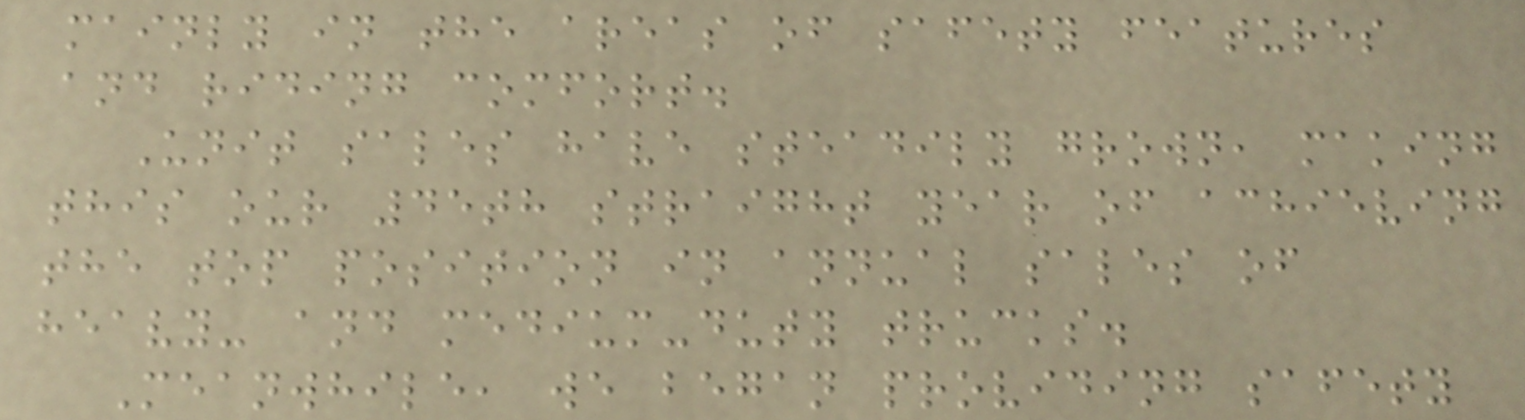mainly in the areas of safety features
and riding comfort.
Unit sales have steadily grown, making
this our 45th straight year of achieving
the top position in annual sales of
heavy- and medium-duty trucks.
Meanwhile, we began providing safety
